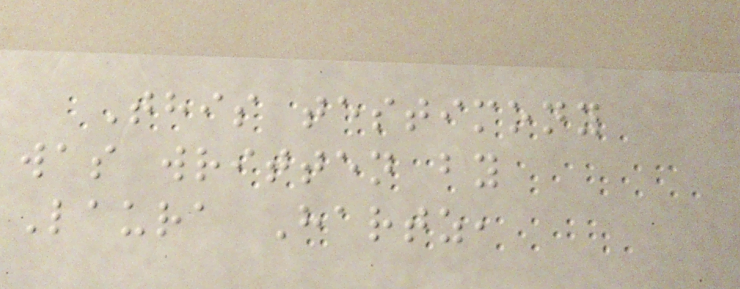This testimony
was written by
Laura Hartz,
